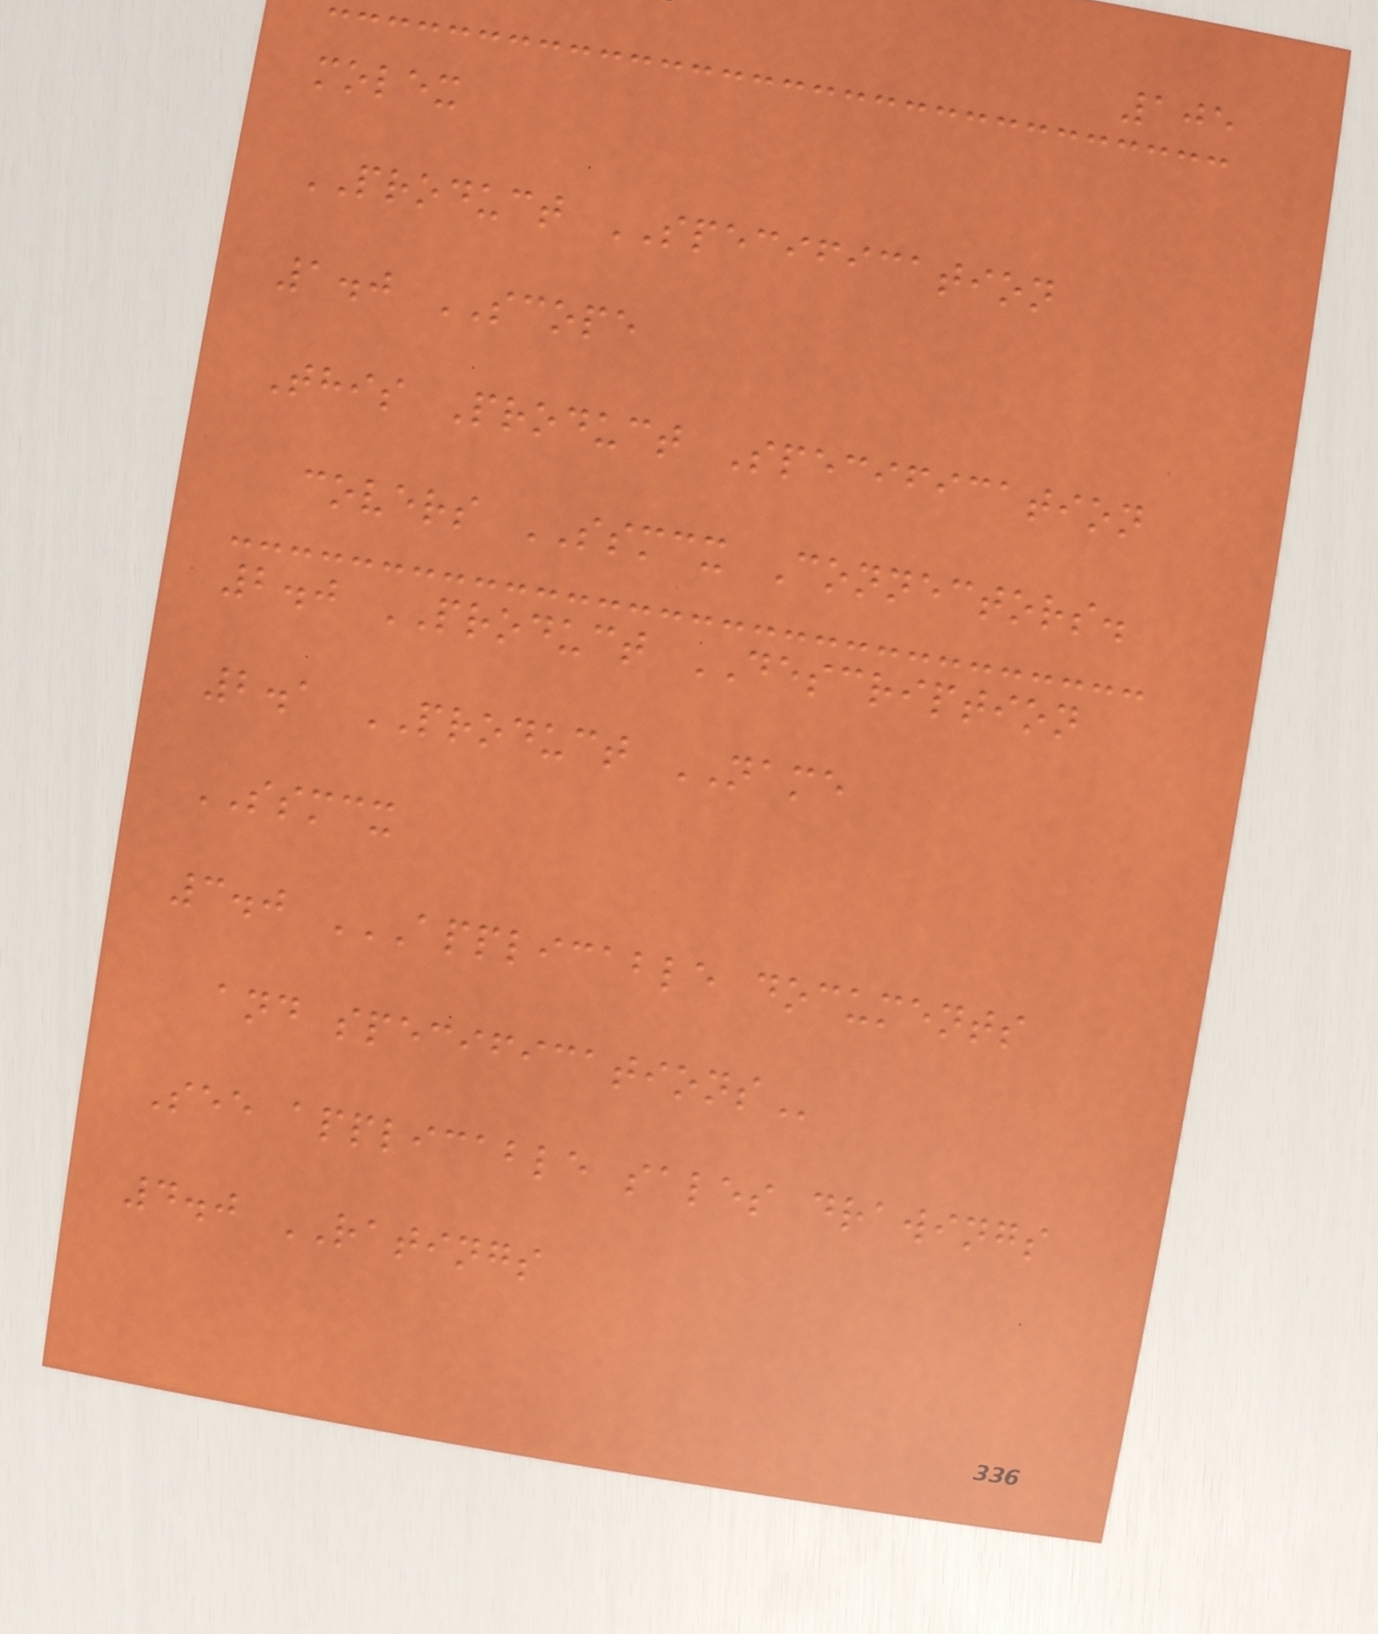105
molex
PRODUCT SPECIFICATION
1.0 SCOPE
This Product Specification
covers SSMCX Connectors.
2.0 PRODUCT DESCRIPTION
2.1 PRODUCT NAME
SSMCX
3.0 APPLICABLE DOCUMENTS
AND SPECIFICATIONS
See applicable sales drawings
4.0 RATINGS
